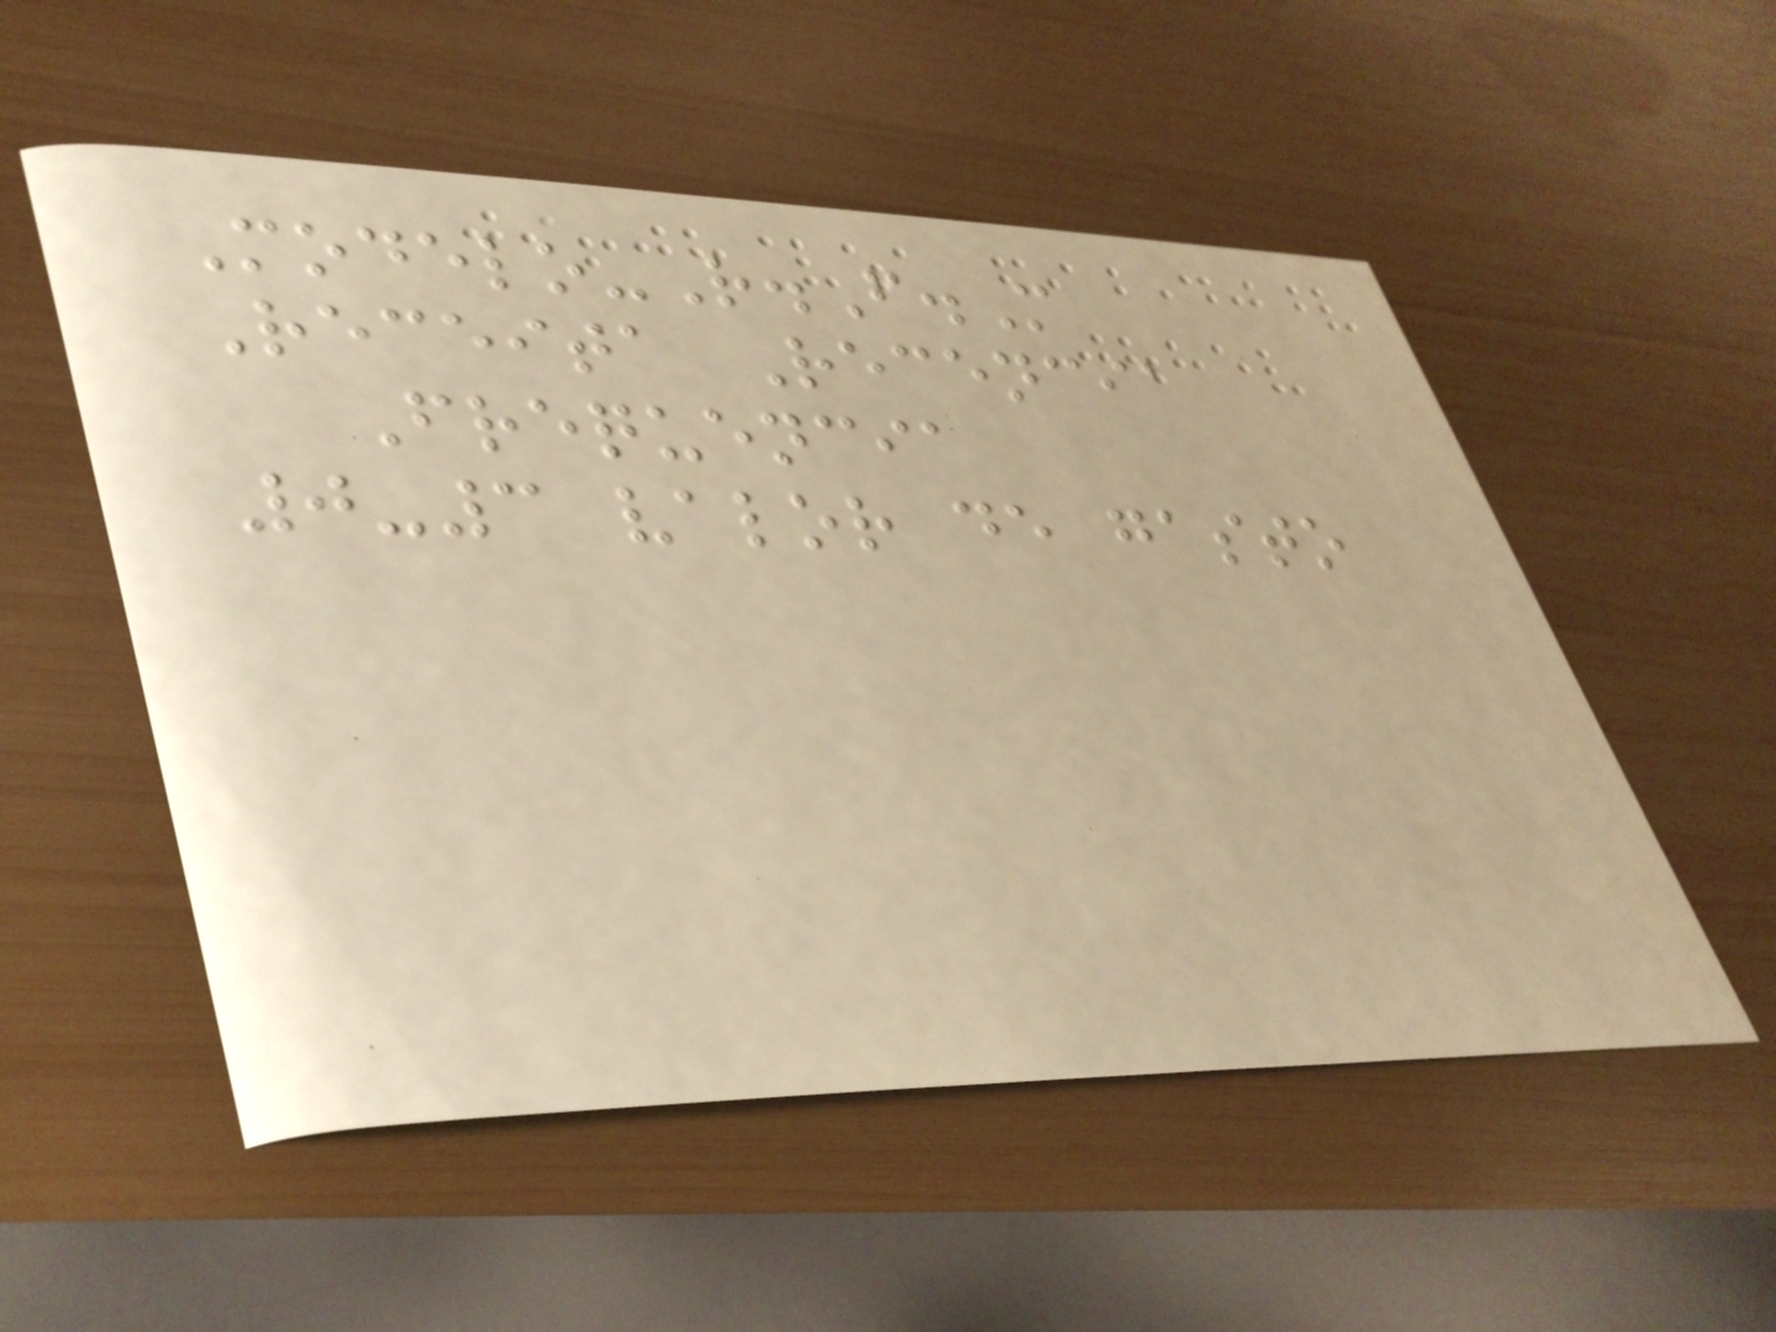Modelo-R.F.M
Receita Recencia
Frequencia
0-3 valor de gasto
